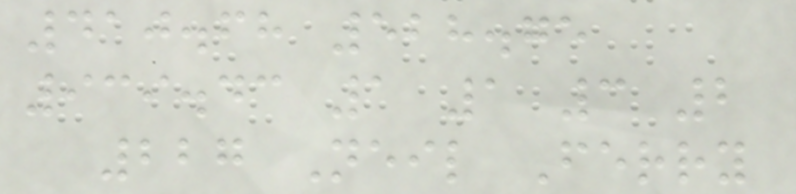410.68 528.75
939.43 1 1 3 2
227 Neil Ferry
